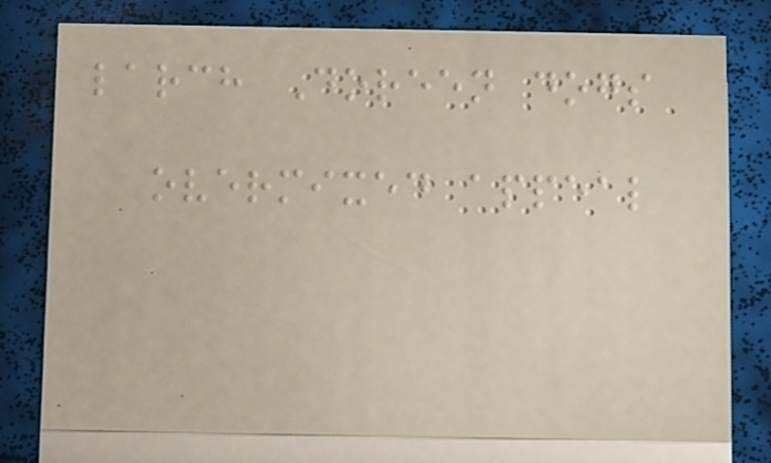larch Doreen dogs
overmixed appeal
